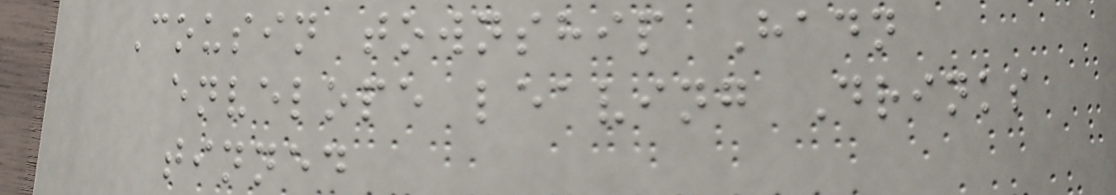Cousin township Hadn
envelope leaving Drinks
tinned
